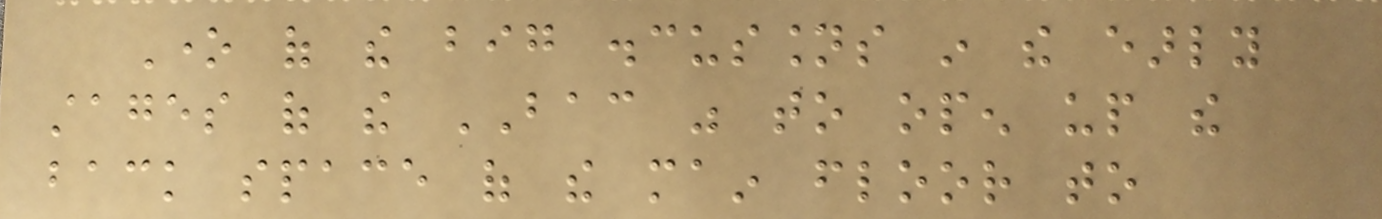One of the big discussions in the early
stages of the BAC was to open up the
back space of the main floor to
